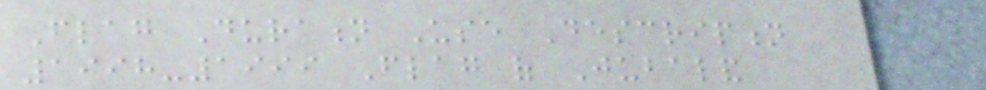Flag Duration Use Description
1998-1999 Flag of Jubaland
